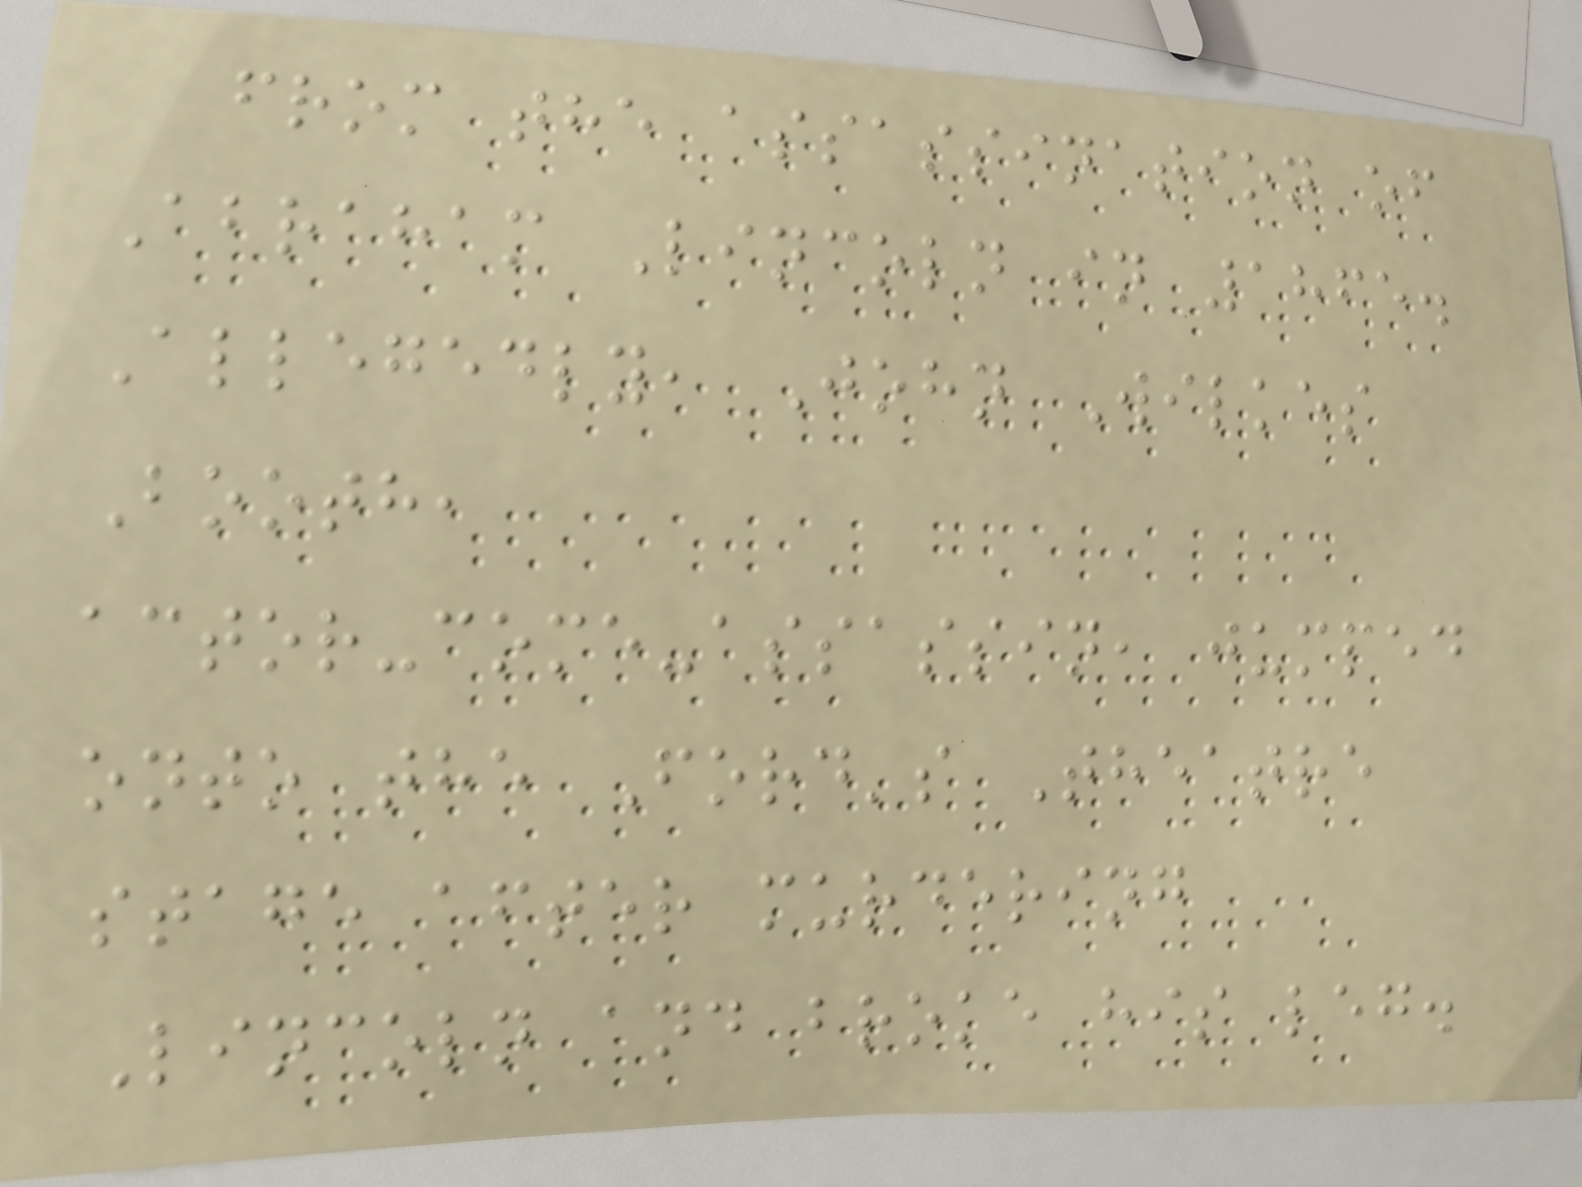from the assassination of
Abraham Lincoln in 1865.
Allegedly, John Wilkes
Booth,
actor-come-assassin, jumped
onto the Ford's Theatre
stage after murdering
Lincoln and broke his leg.
